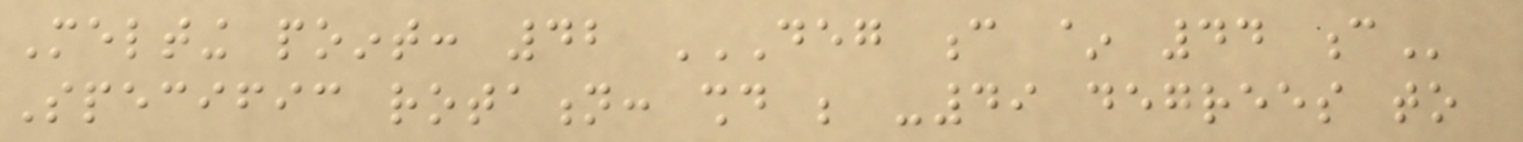Melting point: 42 DEG C ~ 44 C
Specific rotation: should be -49 degrees to
